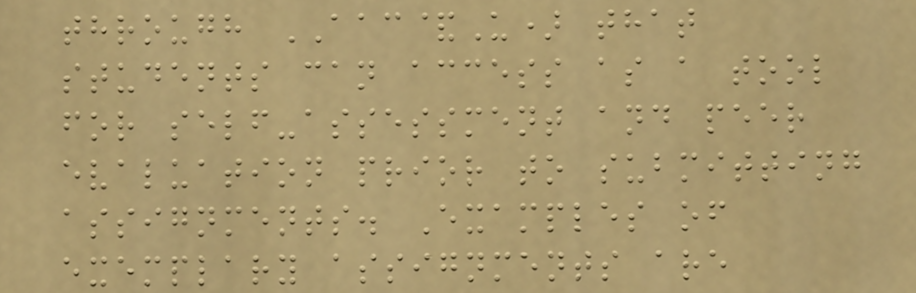through AAC&U) that
students can access as a tool
for self-assessment and peer
evaluation prior to submitting
assignments. Examples of
exemplary assignments are
